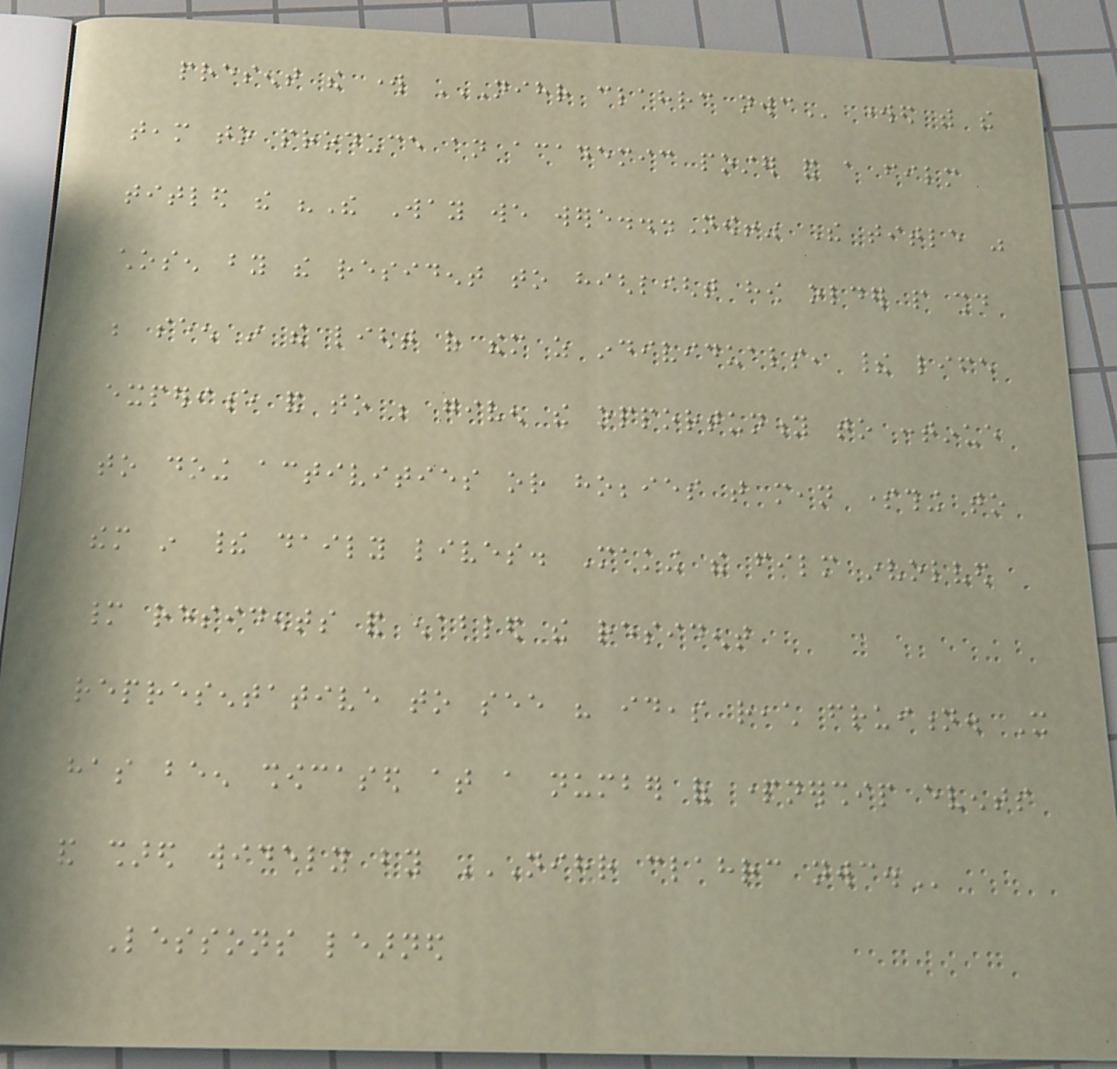present the work NIHR CLAHRC NWC worked with the
team to produce an academic poster and a film
titled the "The Way we were...Now!" The title was
chosen by the resident to highlight how older people should
be seen in the light of them as individuals, their life
experience and to be given the opportunity to continue
to doing activities or hobbies that mean something to
them in their daily lives. Making the film involved
many residents and enabled the resident
representative to see his ideas reach fruition. It
has been showcased at a number of partnership events
and shared widely by NIHR CLAHRC NWC.
Lessons learned
